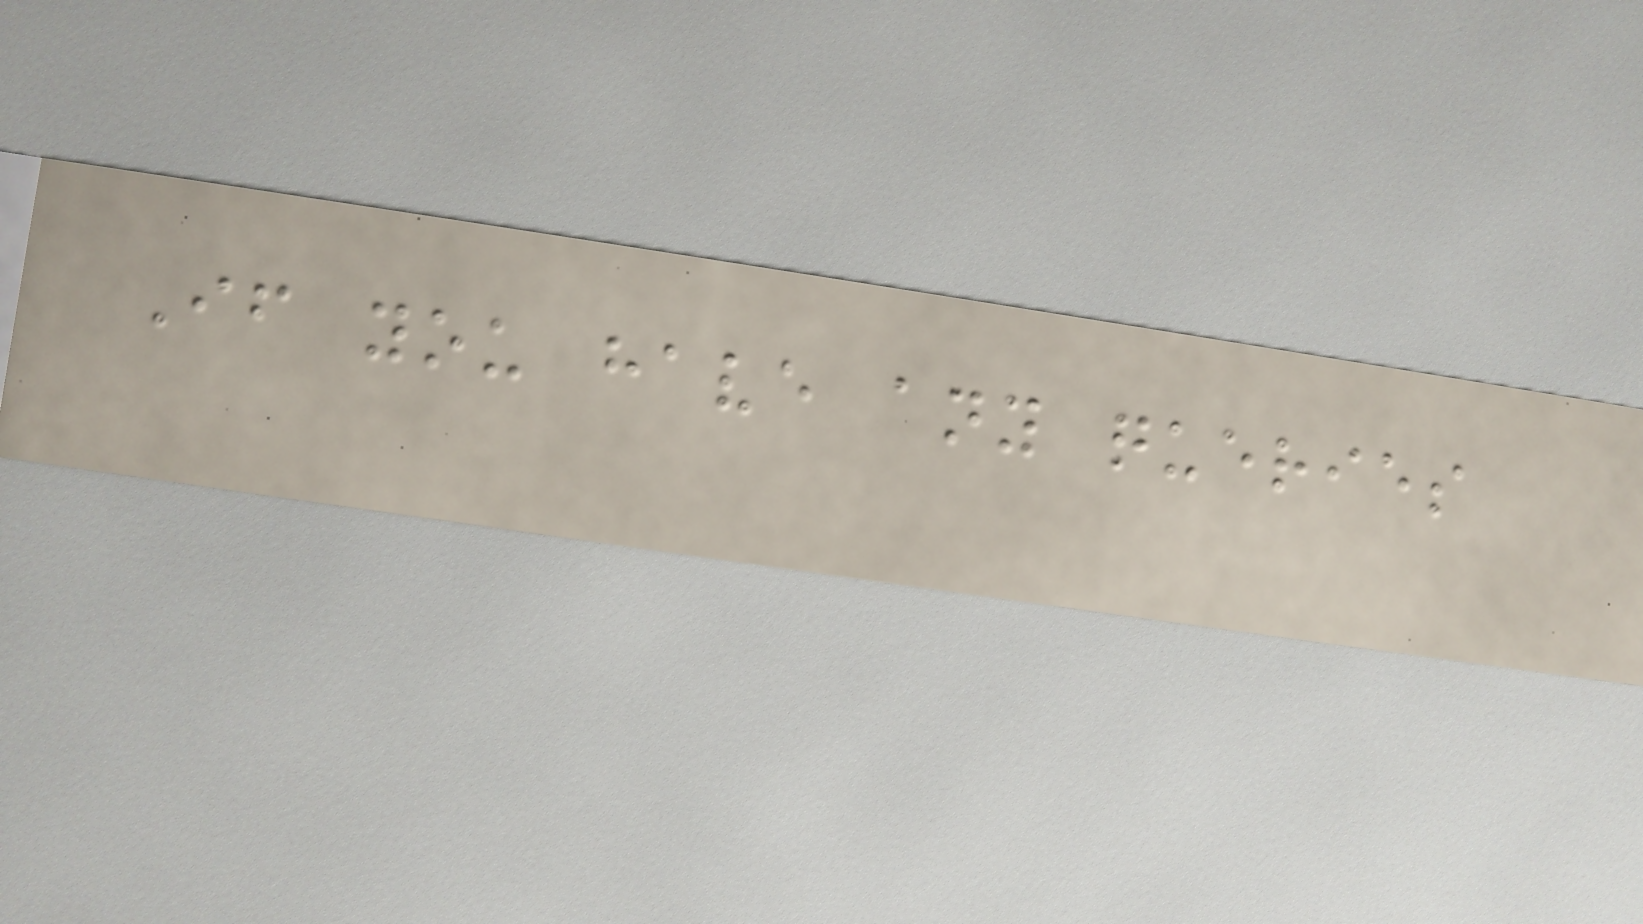If you have any queries
